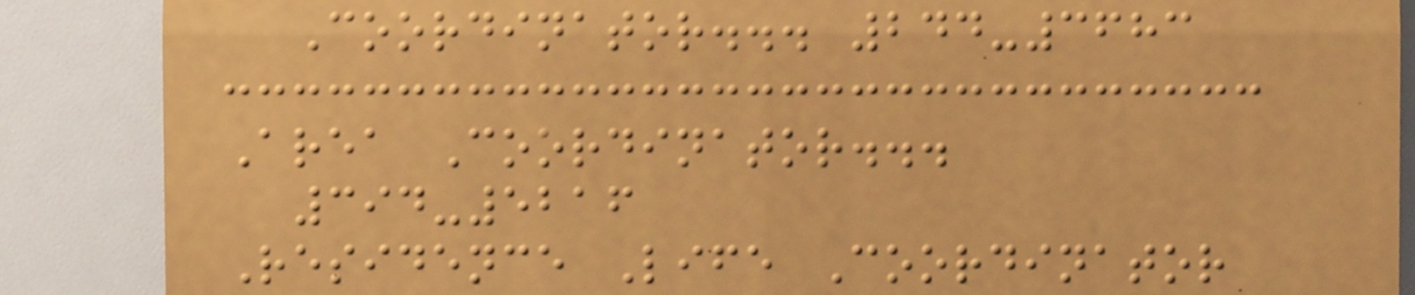Coordinator... 244-3683
Area Coordinator...
394-5216
Residence Life Coordinator
